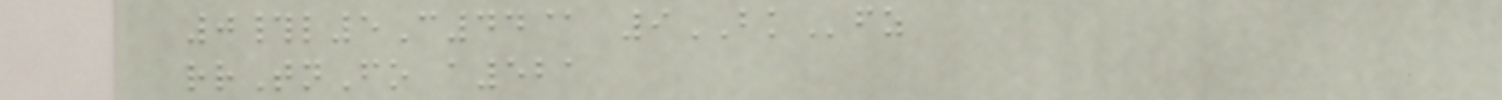0#l5C44@ 9BKfz
rrTnFo a521
